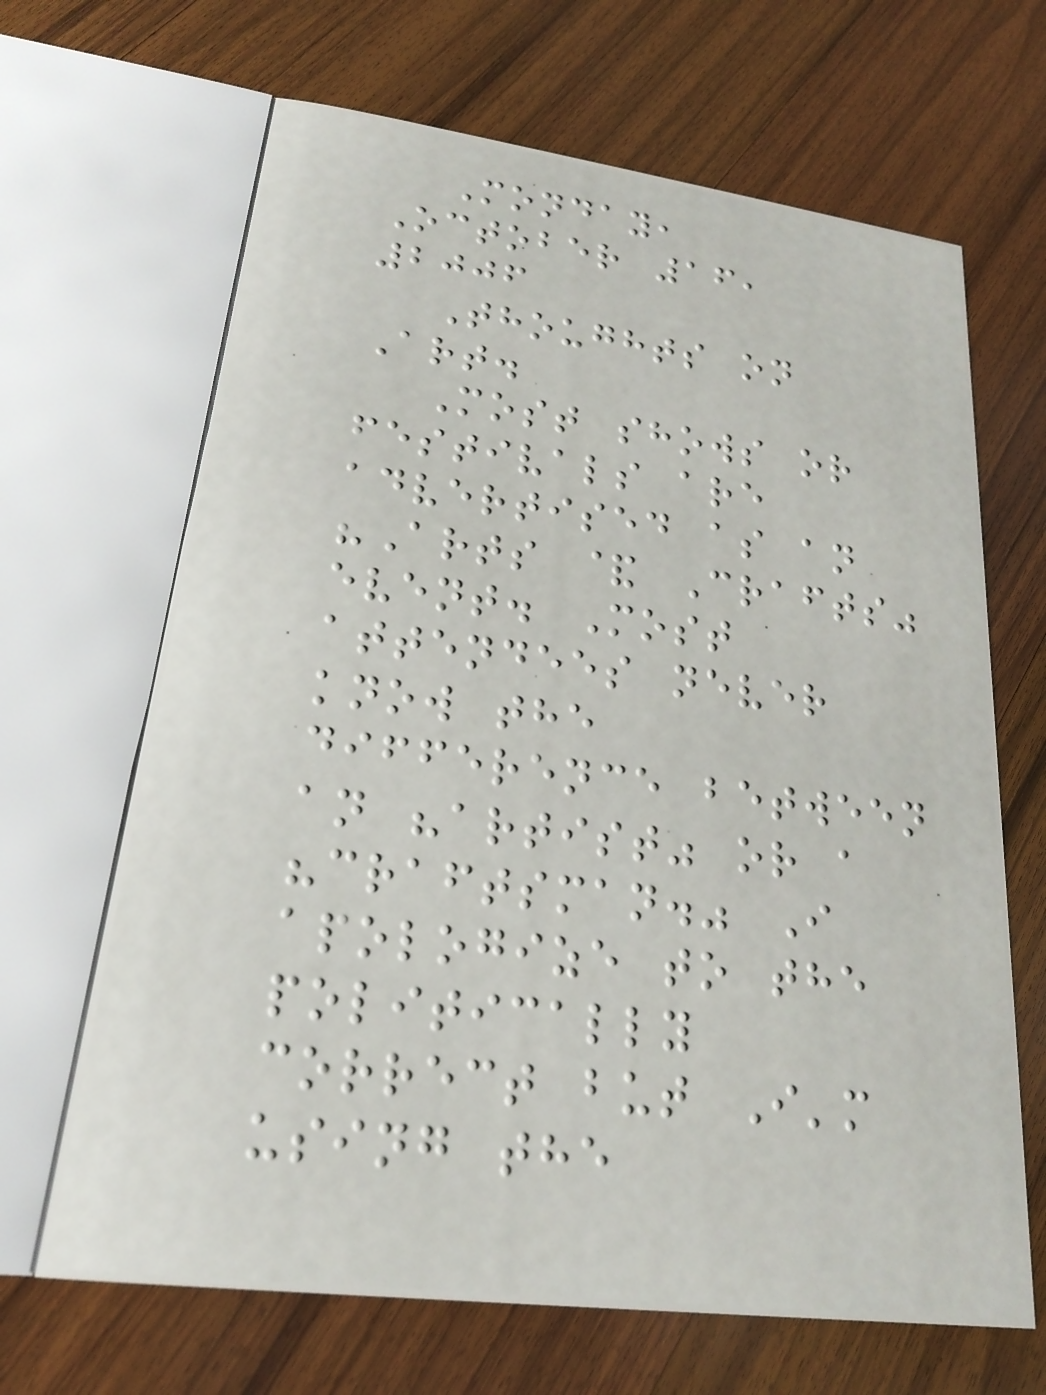Monday,
October 16,
2006
Thoughts on
Art.
Most shows or
festivals are
advertised as an
"Arts & Crafts"
event. Most
attendees never
know the
difference between
an "artist" or a
"craftsman." I
apologize to the
politically
correct but I'm
using the
